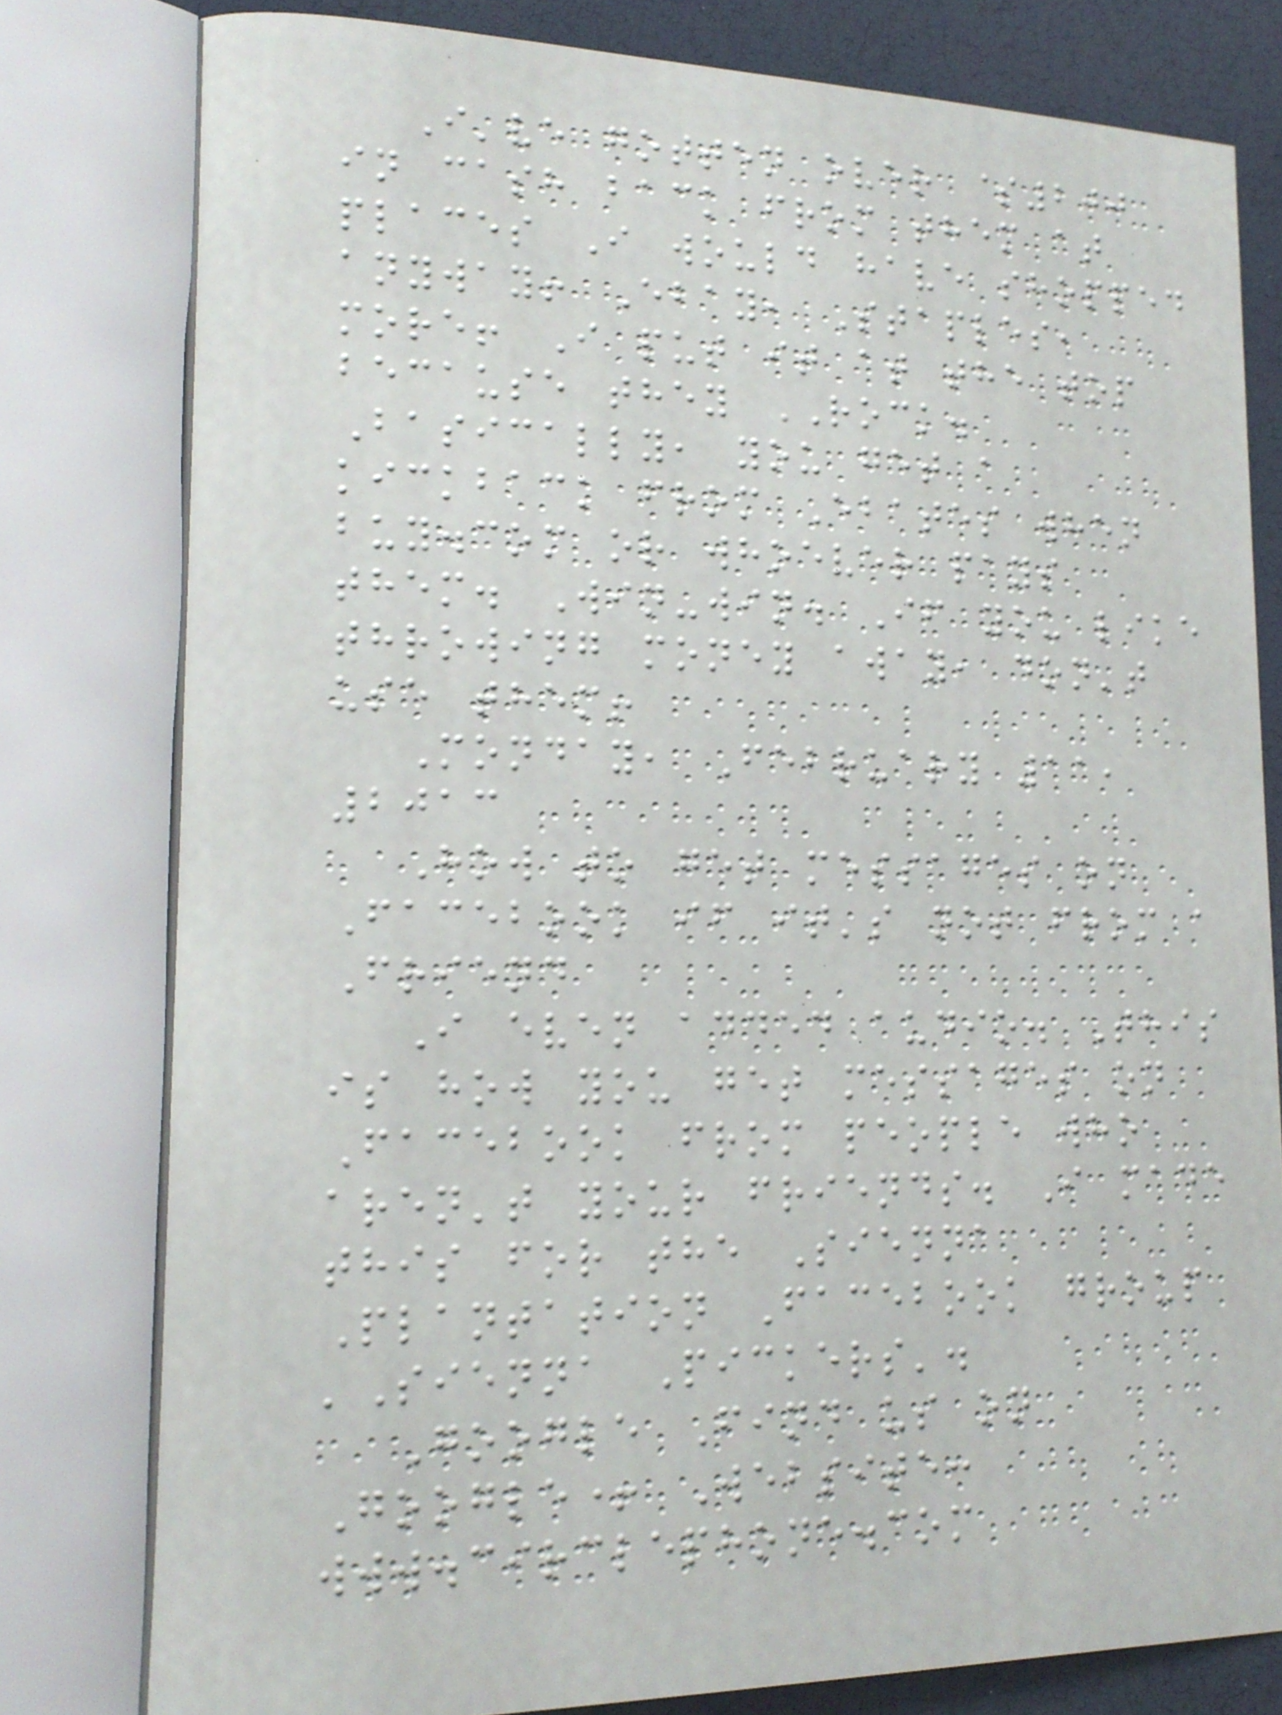I've gotten over $200
in cash back from them at
places I would have shopped
anyway! Ebay, Staples,
more! I put it at the top
because they ROCK.
Basically, you get a
kickback from Ebates when
buy.com or whoever pays
them. Win-win. If you like
throwing money away, don't
use them!
Monday, February 11,
2013
How to get messages on
Facebook if it's not from a
Friend
I even added audio. This
is how you get messages on
Facebook from people who
aren't your friends. I made
this for the Sienna
Plantation Facebook group
'Sienna Pickers'.
Google Find us on
Google+ Website:
www.circlephone.com
